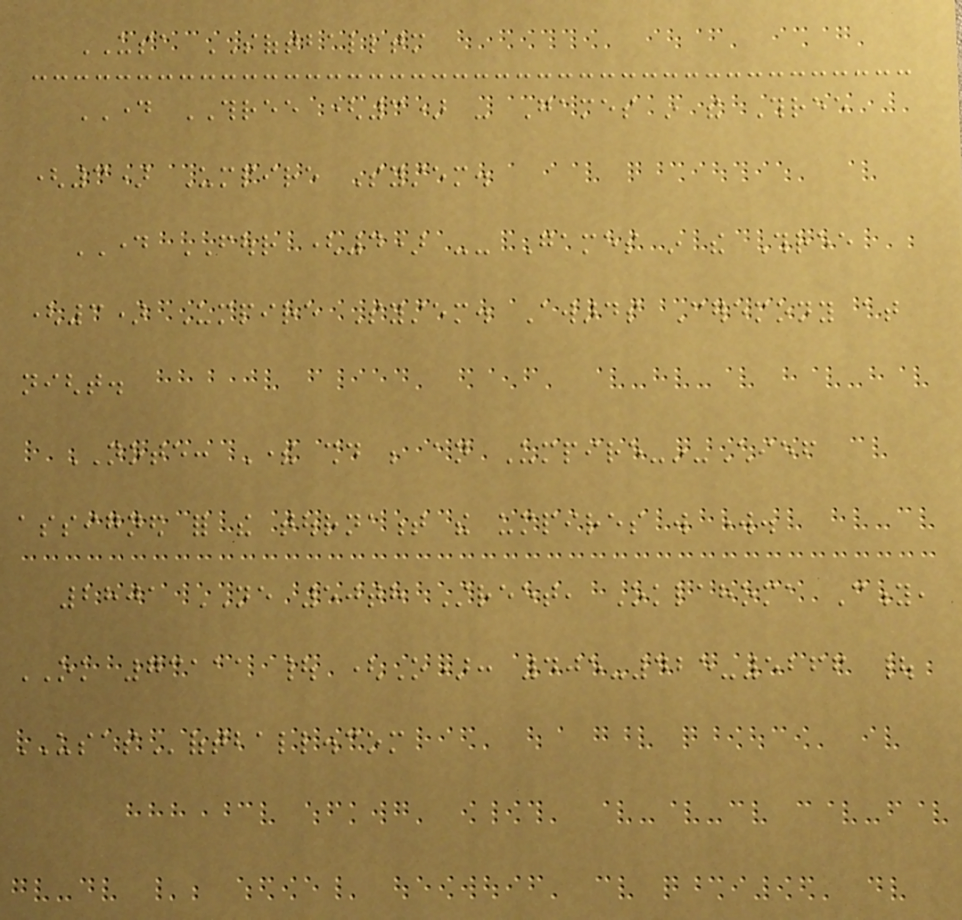USA SOFTBALLTM
DAY THREE (3) - Games in the Three
(3) Umpire System.
DAY FOUR (4) -- Games in the Three
(3) Umpire System. Awards Ceremony at
night.
NOTE: There should be an Umpire-in-Chief
assigned for the tournament the umpires will work.
2801 NE 50th Street, Oklahoma City,
OK 73111 | (O): 405-425-5266 |
USASoftball.com
